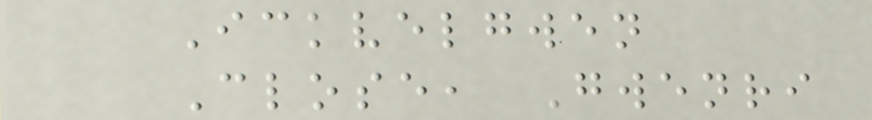Ickvelgwen
Close, Gwenri
